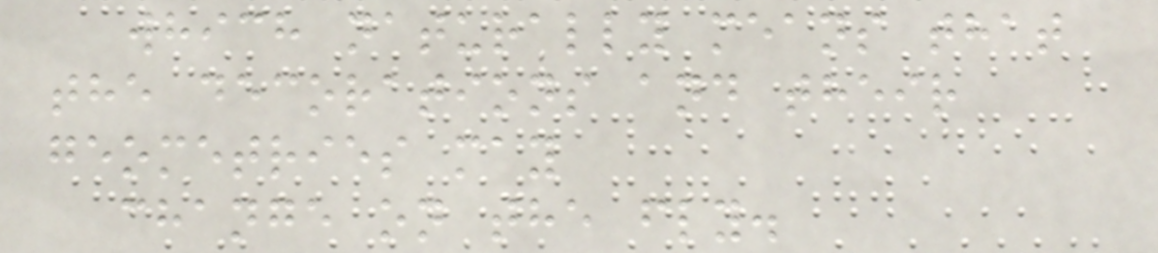which naturally means that
the decorations and their
geometries may
change on the fly.
